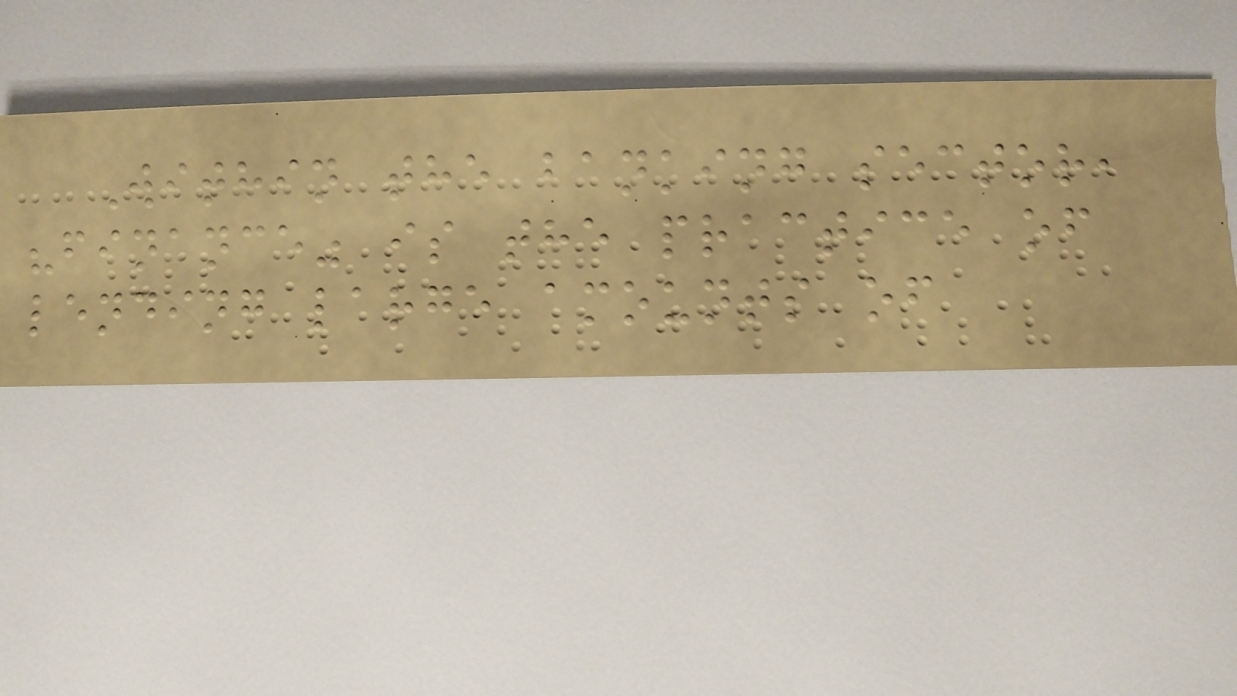Within the banking sector,
"finance" is the practice of
lending large amounts of
